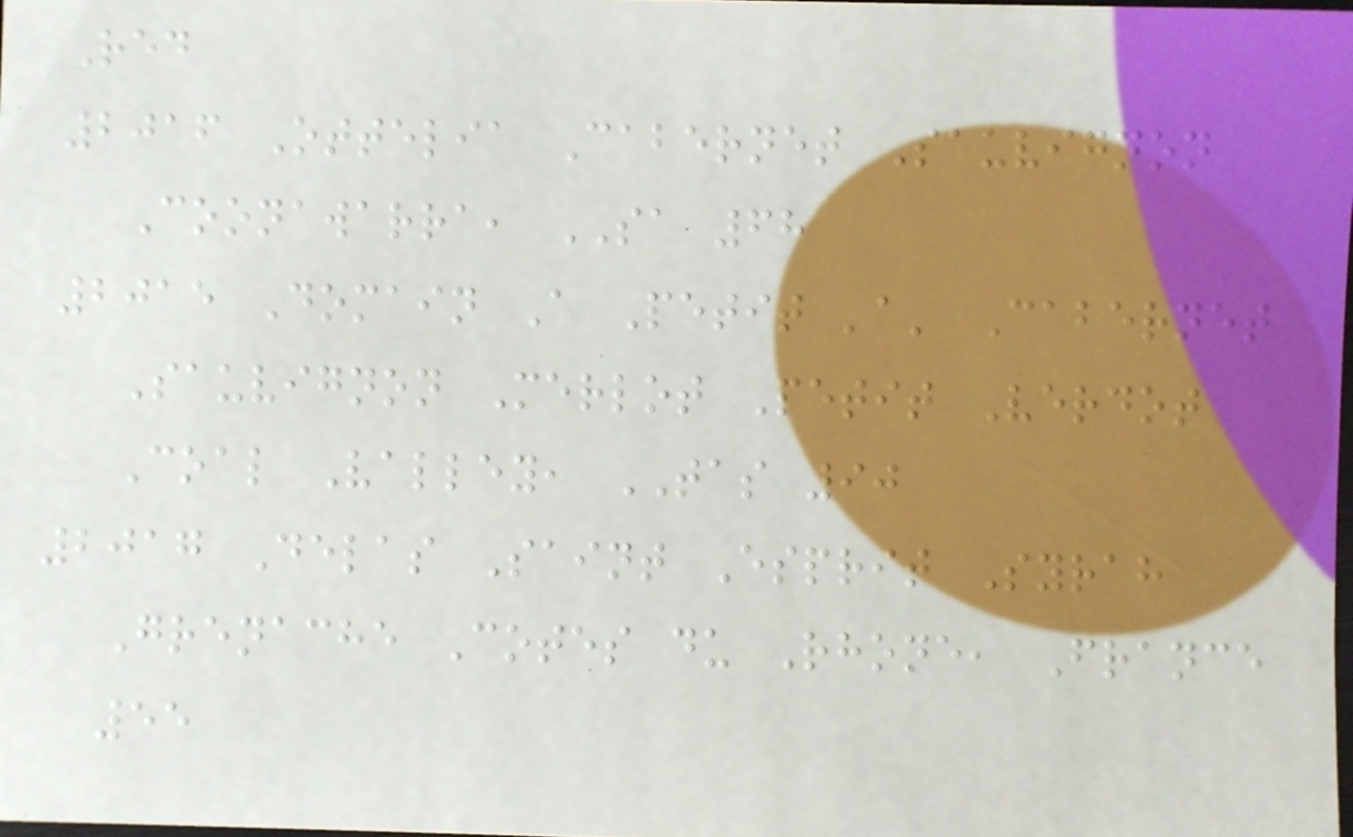Red
2016 Ottelia Cabernet Sauvignon
Coonawarra, SA 68
2015 Domain A Petit 'a' Cabernet
Sauvignon Merlot Petit Verdot
Coal Valley, TAS 90
2017 Delas Saint Esprit Syrah
Grenache Cotes du Rhone, France
55
